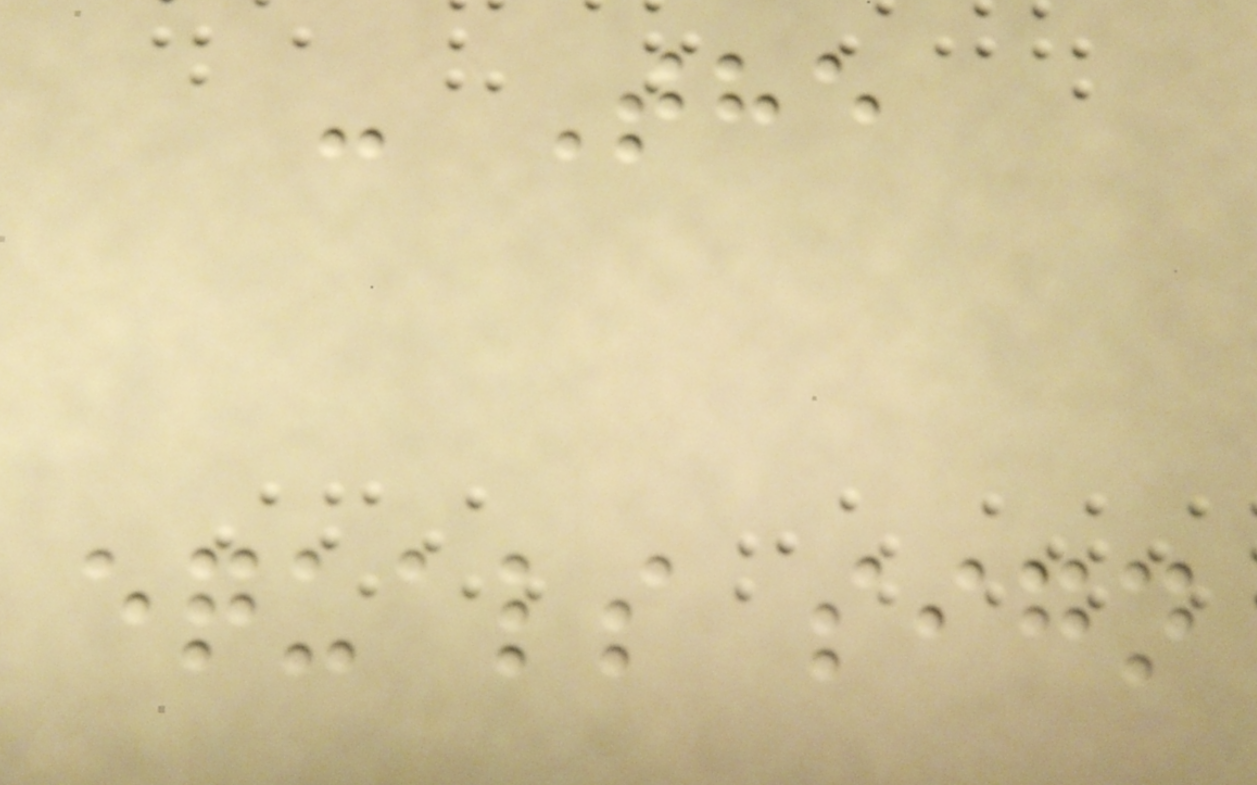- The
equals sign
